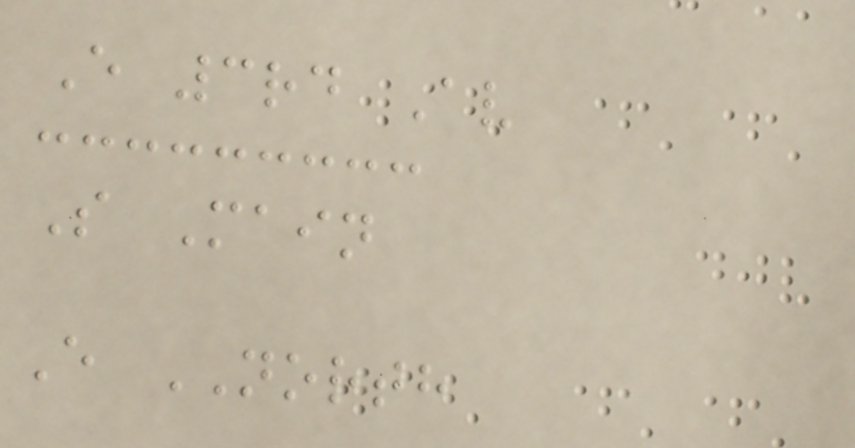E 3rd Av
S Main
E NORTH
